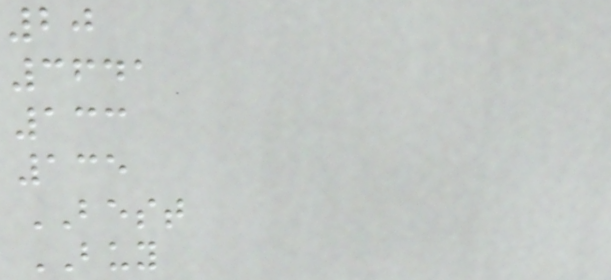20
3641
133
135
BEST
BUY
